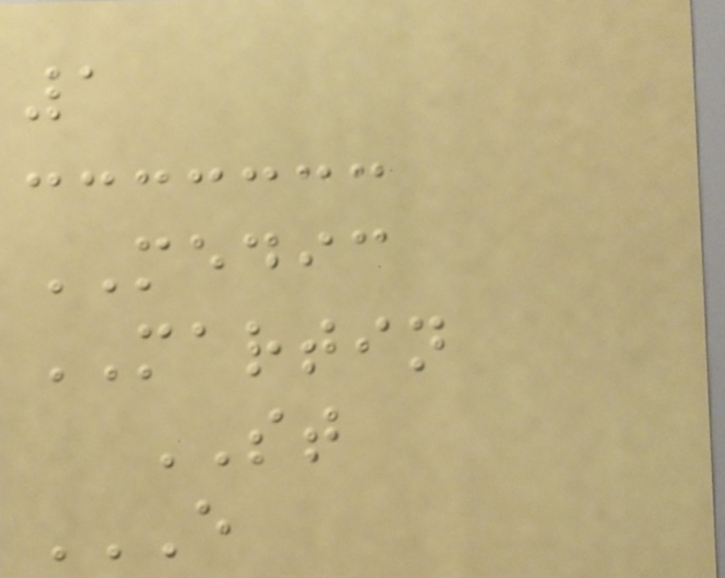1
MEDIC
MARTIN
ST
E
